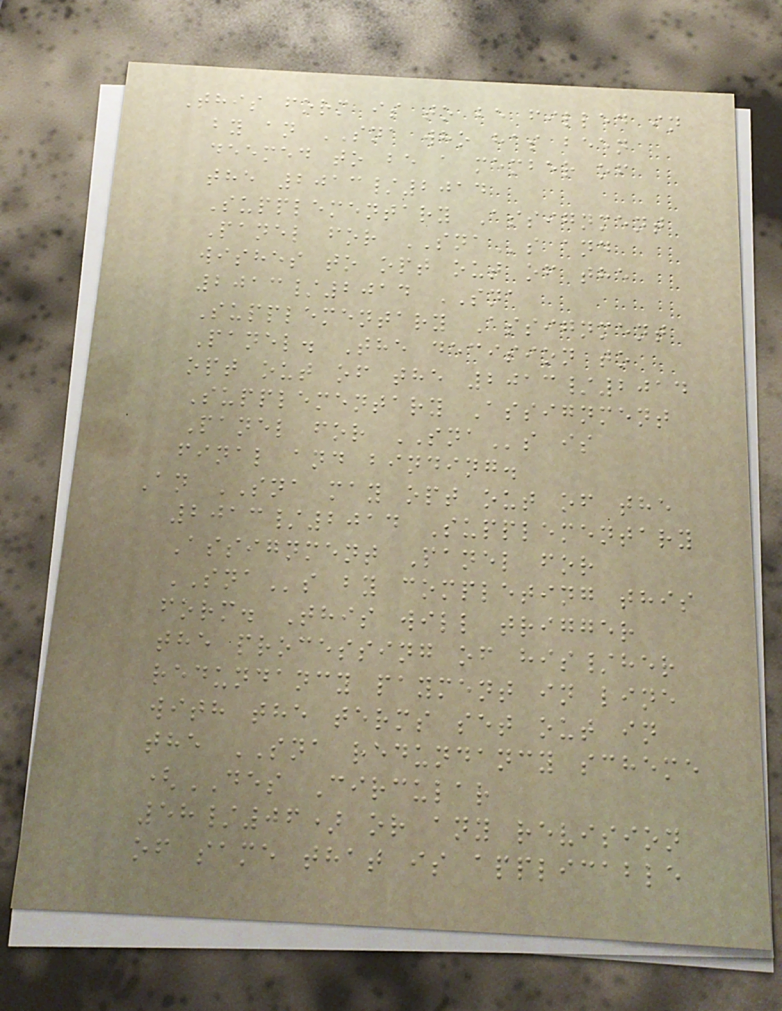This form is to be filled in
by an SNA who has been
deemed to be a member of
the 2013/2014
Supplementary Assignment
Panel for SNAs and
wishes to opt out of the
2013/2014 SNA
Supplementary Assignment
Panel. The decision to
opt out of the 2013/2014
Supplementary Assignment
Panel for SNAs is
final and binding.
An SNA may opt out of the
2013/2014 Supplementary
Assignment Panel for
SNAs by completing this
form. This will trigger
the processing of his/her
redundancy payment in line
with the terms set out in
the SNA redundancy scheme
(DES Circular
58/06) or any revision
of same that is applicable
